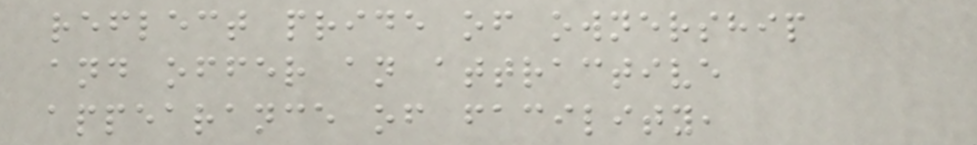reflect pride of ownership
and offer an attractive
appearance of facility,
